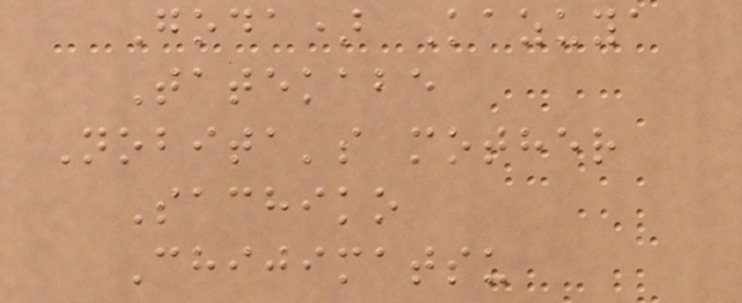Goda) Kazuya
Tatekabe
Nobita's mother
Sachiko
Chijimatsu
